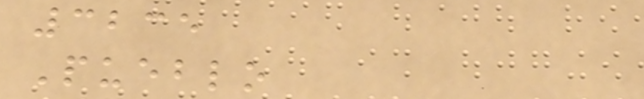3235
Pueblo
